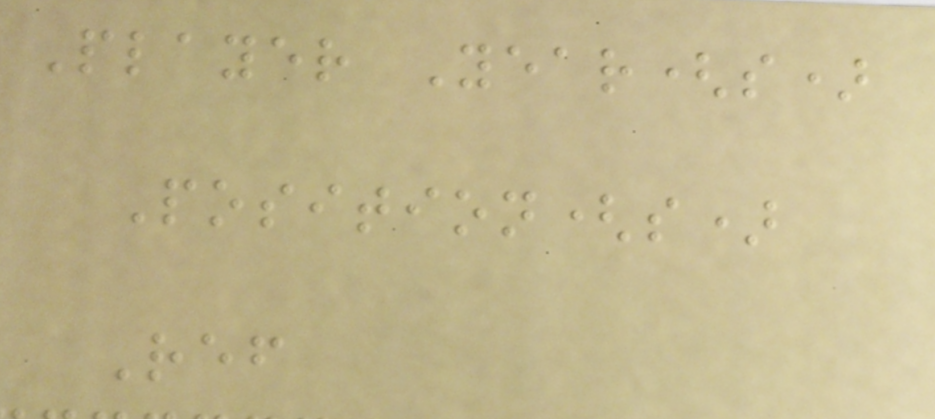Player Year(s)
Position(s)
Ref
